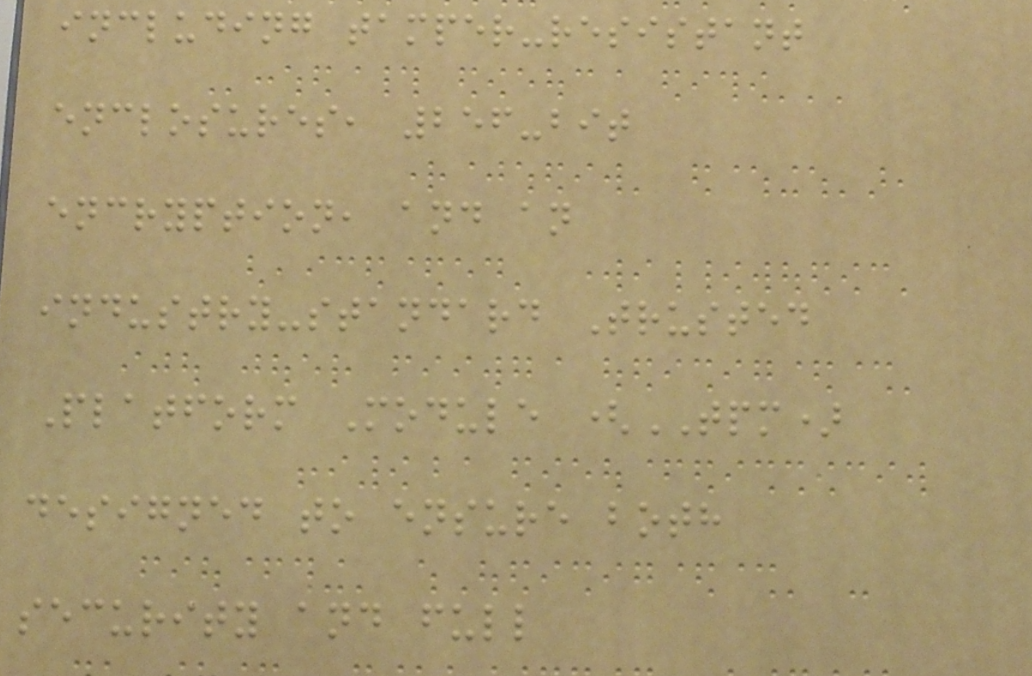including tamper-resistant
enclosures, 256-bit
encryption, and an
industry-standard Trusted
Platform Module (TPM)
designed to ensure both
security and full
